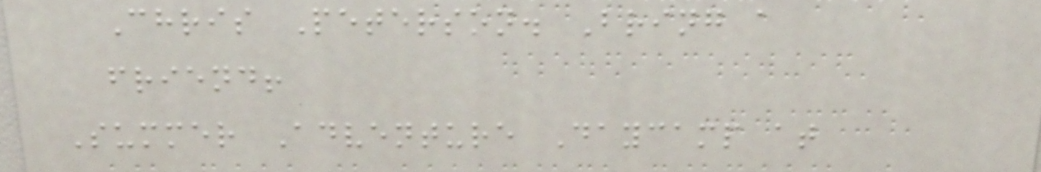Chris Peterson. Bring a
friend!
Summer Adventure Daycamp at
